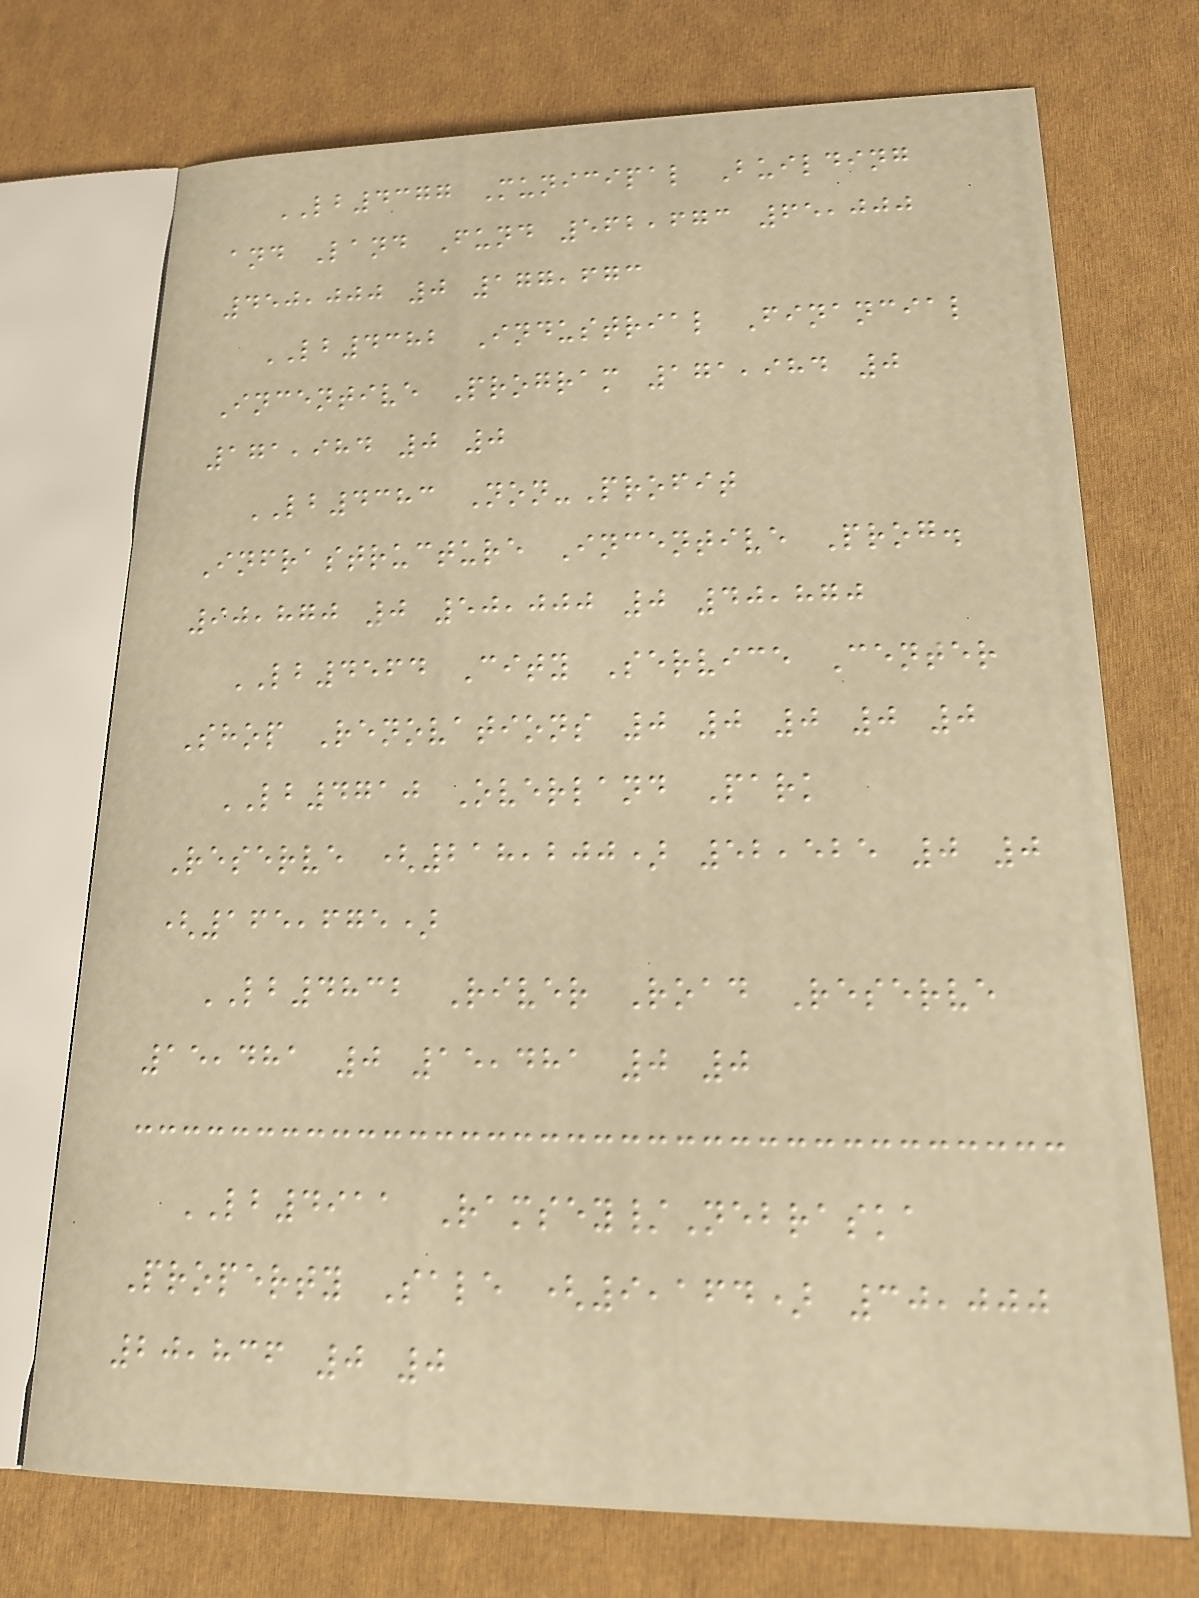LB4377 Municipal Building
and Land Fund 562,673 65,000
450,000 0 177,673
LB4382 Industrial Financial
Incentive Program 171,984 0
171,984 0 0
LB4383 Non-Profit
Infrastructure Incentive Prog.
90,870 0 50,000 0 40,870
LB4564 City Service Center
Shop Renovations 0 0 0 0 0
LB4710 Overland Park
Reserve (218,200) 52,525 0 0
(165,675)
LB4832 River Road Reserve
15,481 0 15,481 0 0
LB4911 Ramsey/Nebraska
Property Sale (9,164) 30,000
20,836 0 0
